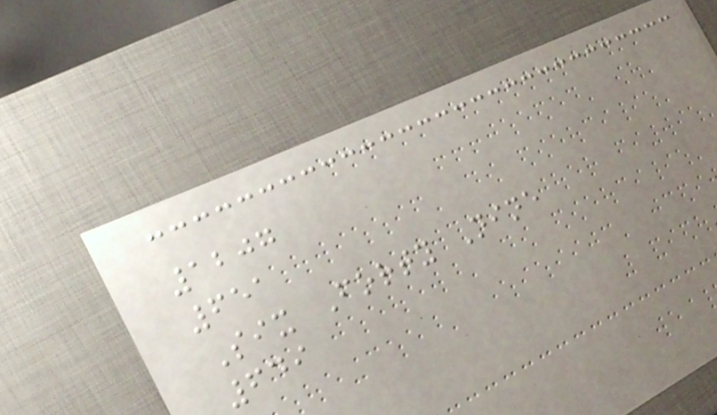1207
651
Six Forty Nine
649
